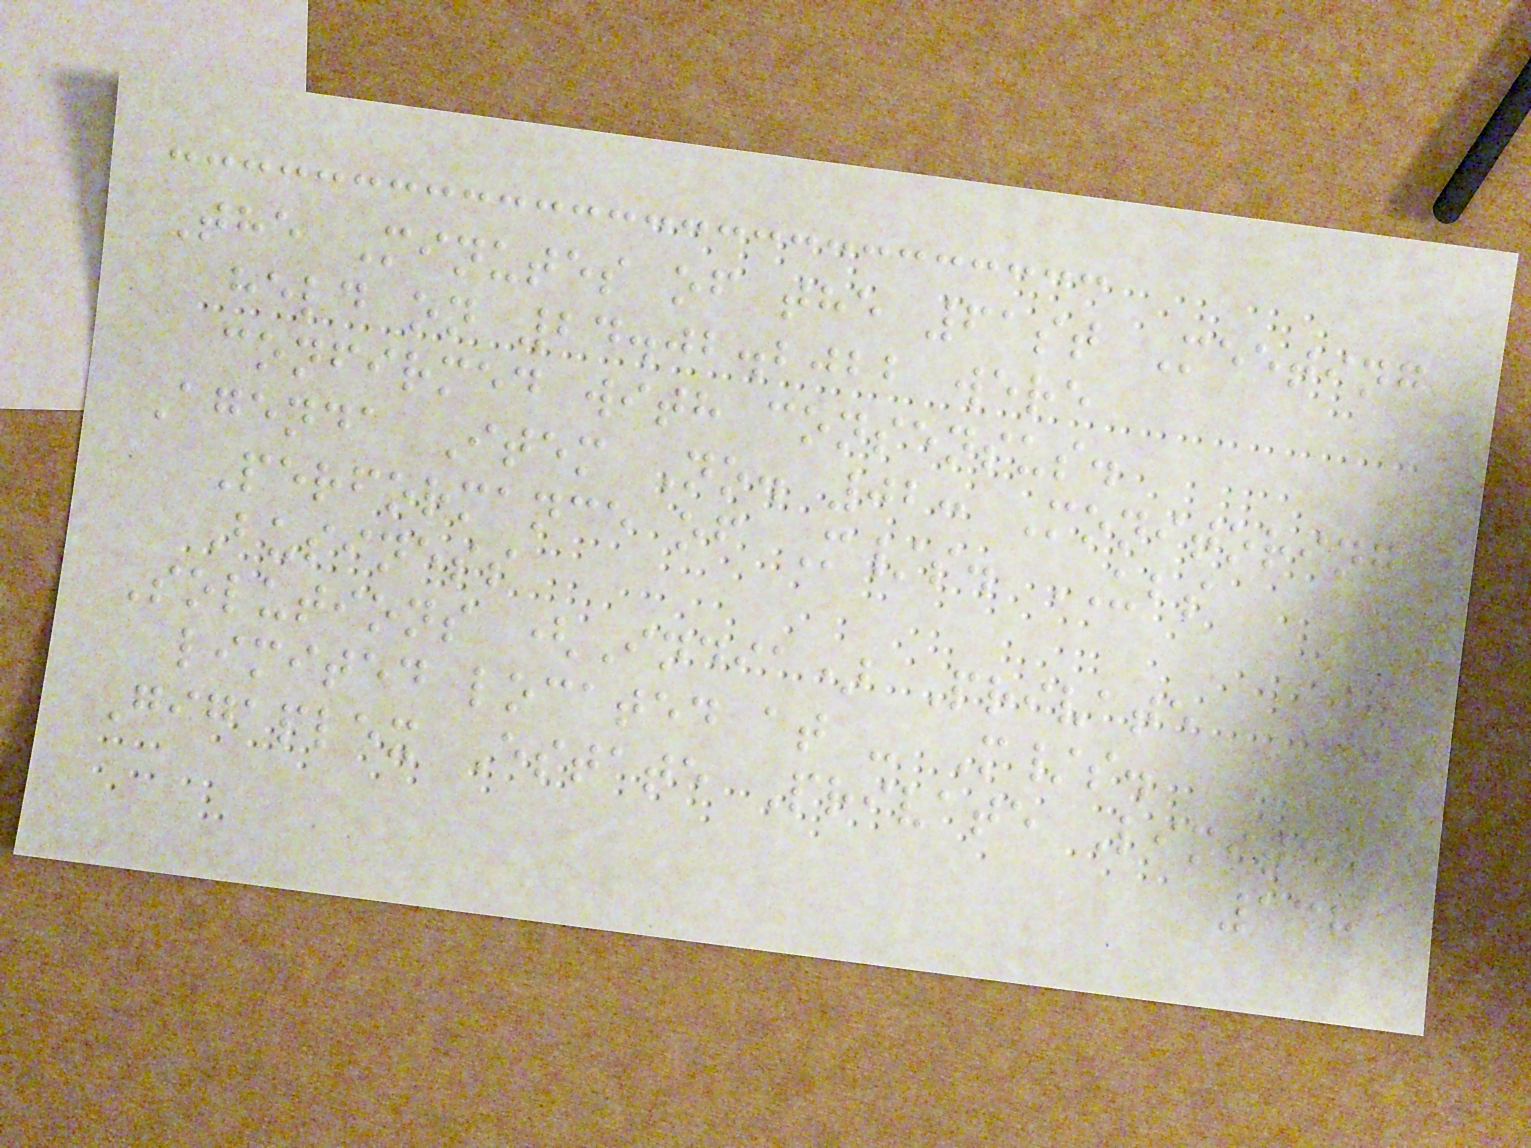The Minutes of the 61st Meeting
held on 24.02.2022 were
confirmed with consensus.
Agenda Item No. 02: Monitoring
Performance of M/s. UBS
Business
Solutions (India) Private
limited located at - M/s.
Gigaplex Estate Private Limited
138
